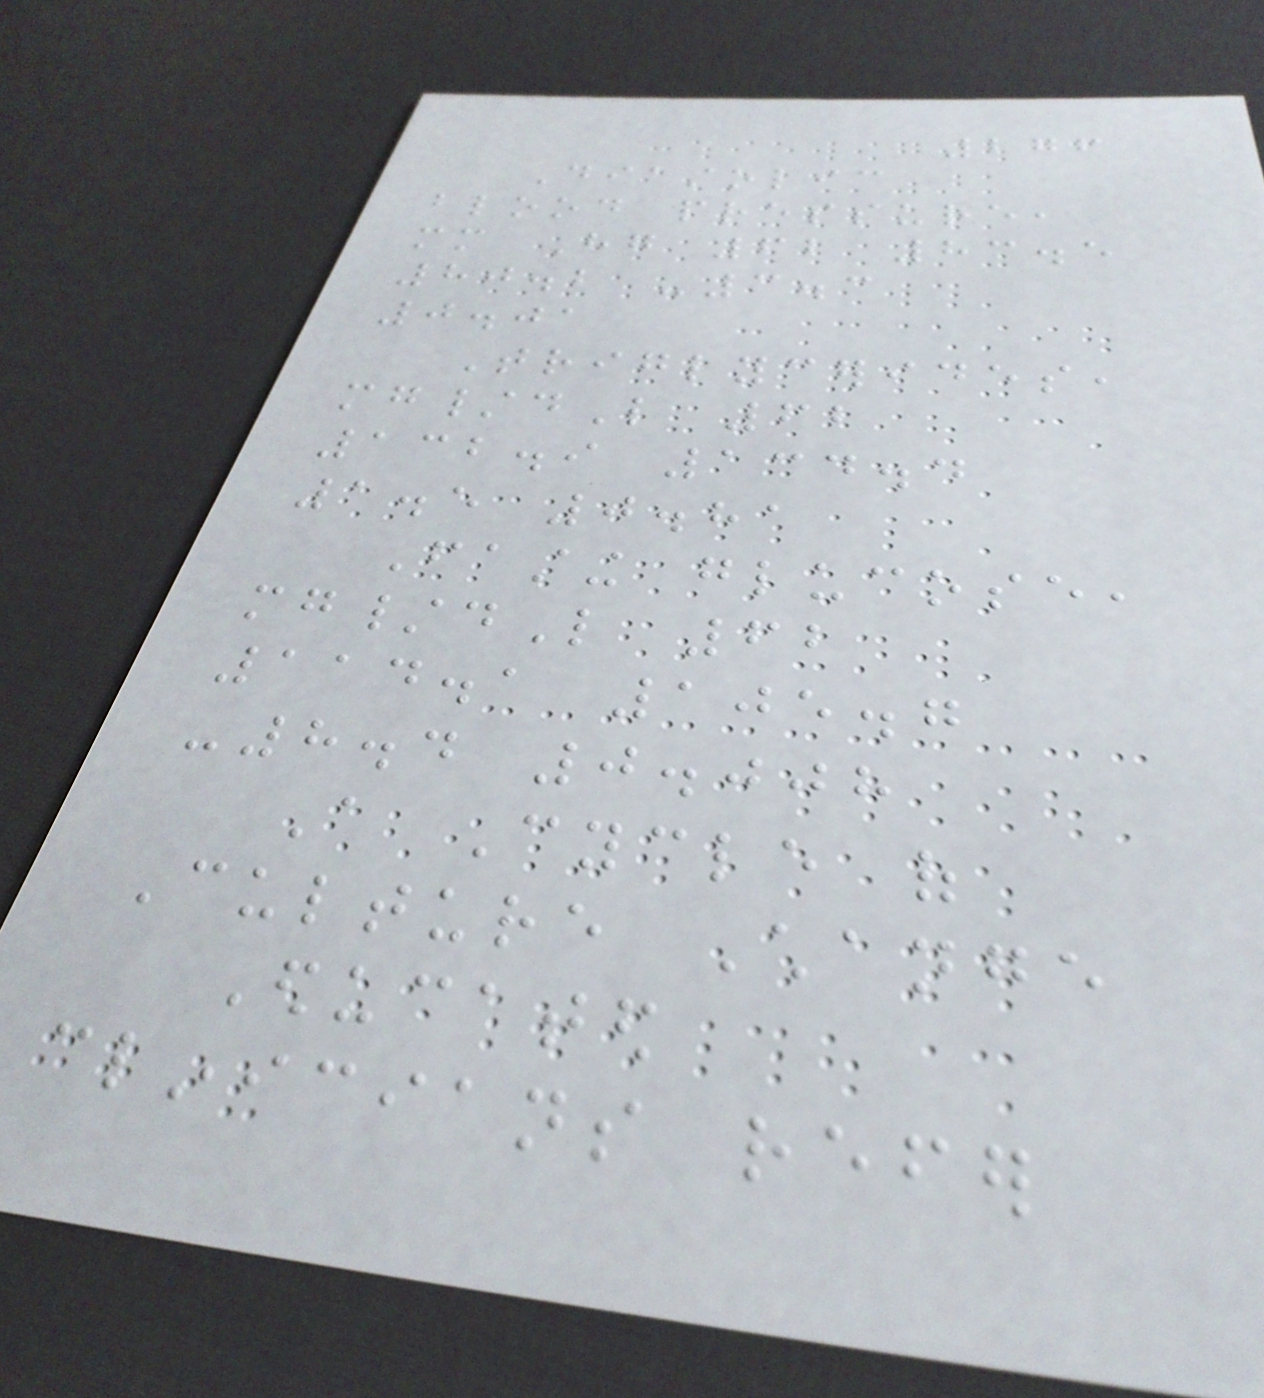276
Diastolic
blood pressure,
mm Hg 62 83.5
80.2 -3.3
0.01
Triglycerides,
mg/dL 62
132.9 134.4
1.5 0.81
Fasting glucose,
mg/dL 62
114.1 105.7
-8.4 0.008
A Cycle of
Culture Change
Educated
clinicians refer
